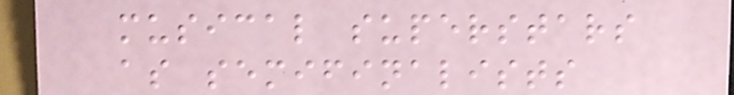musical superstars
as semifinalists
